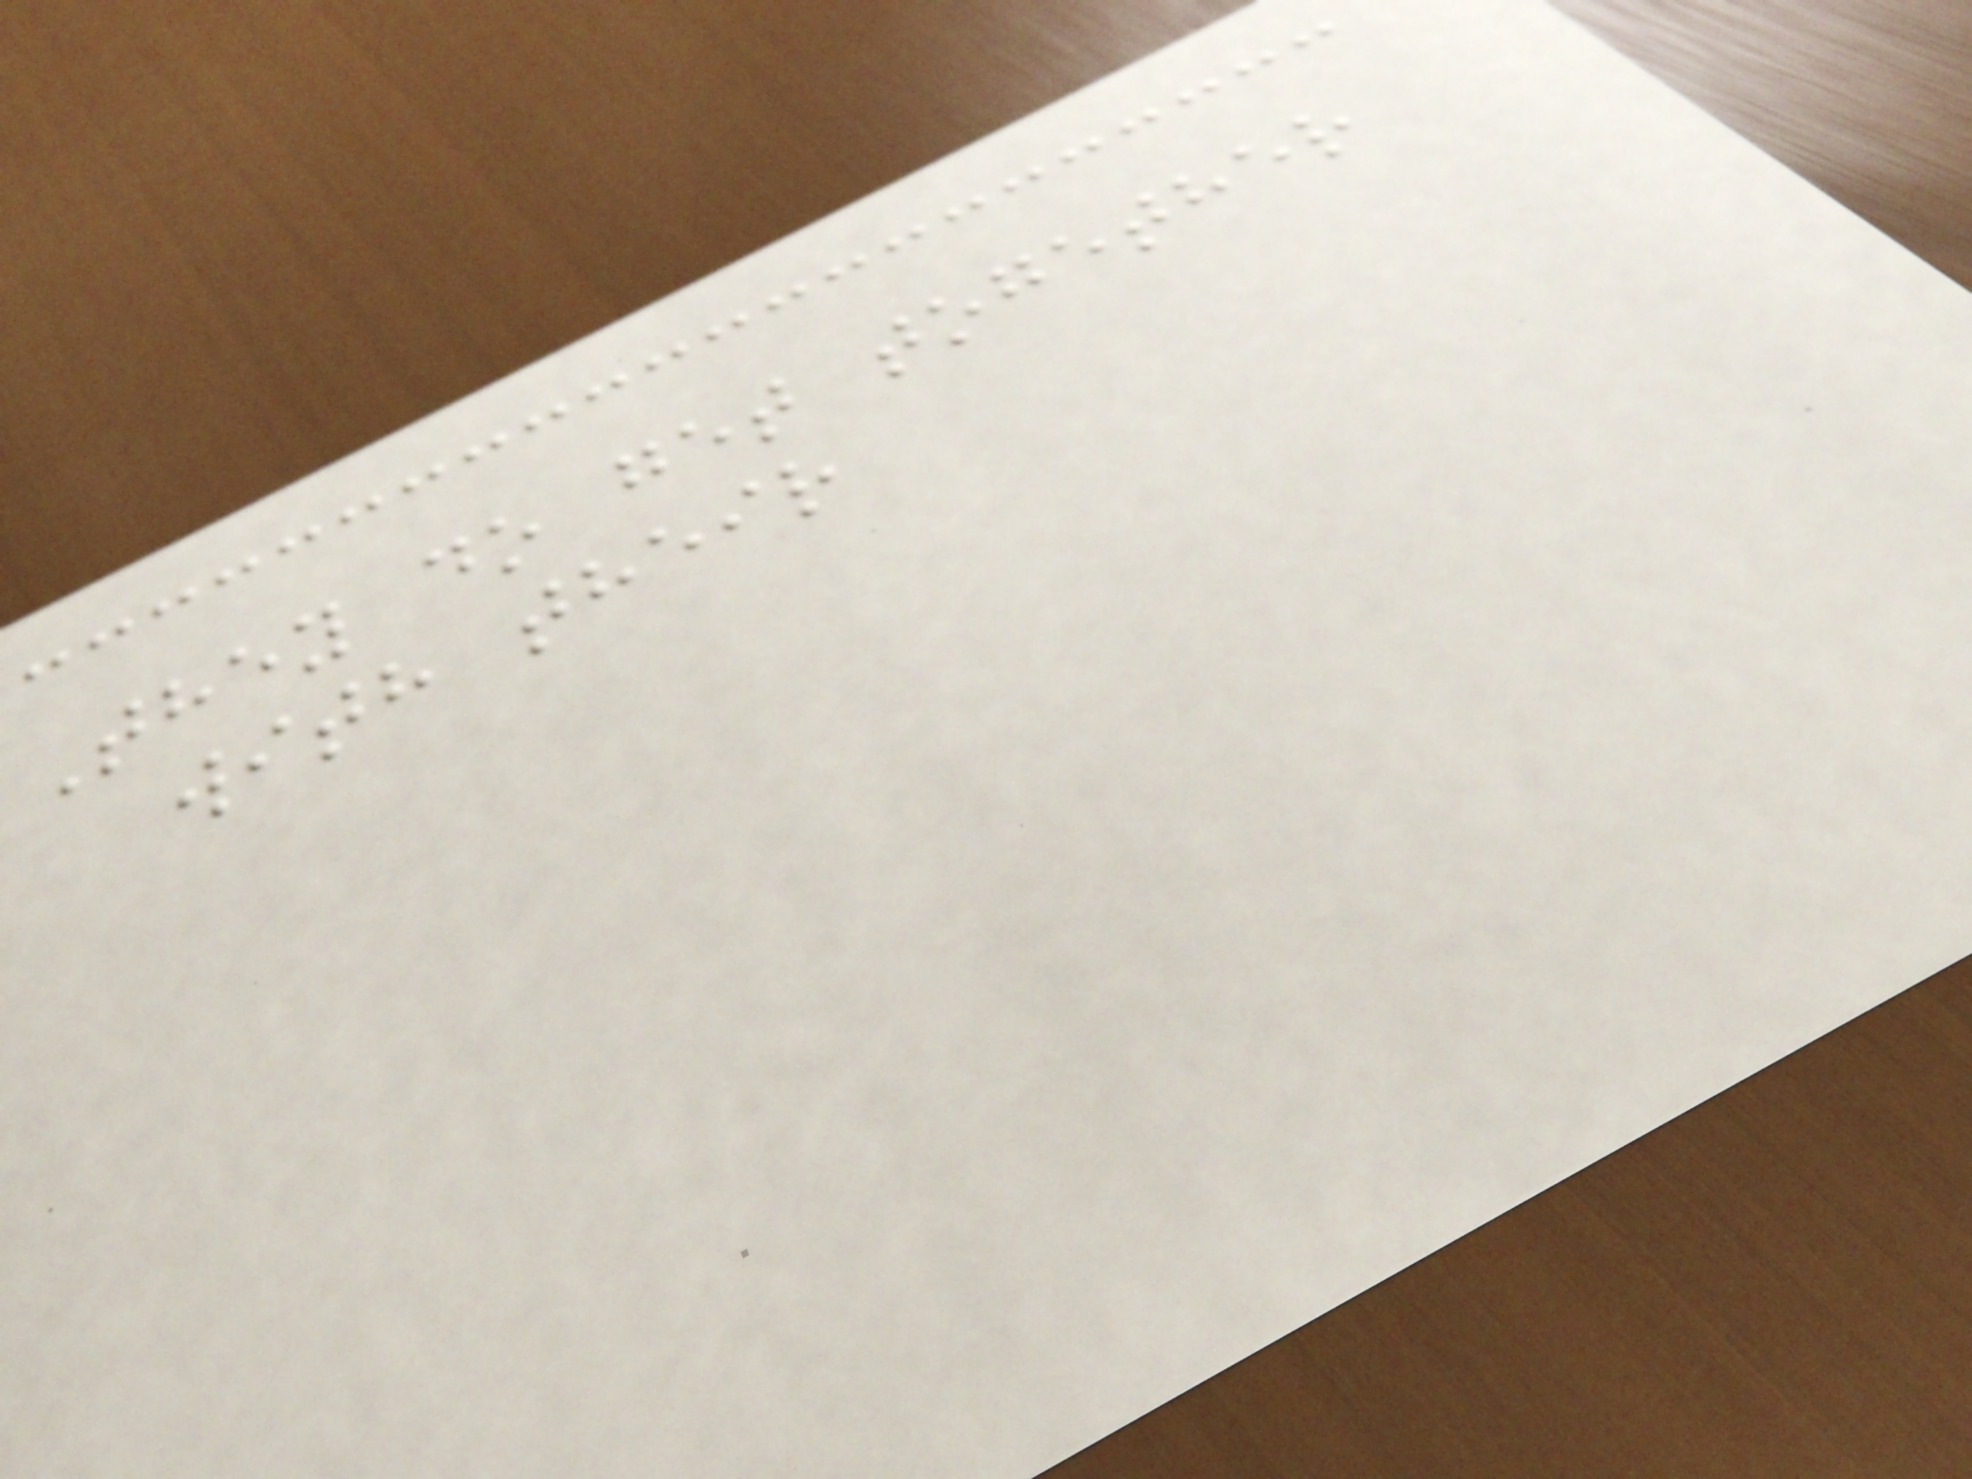They do get together
with their
